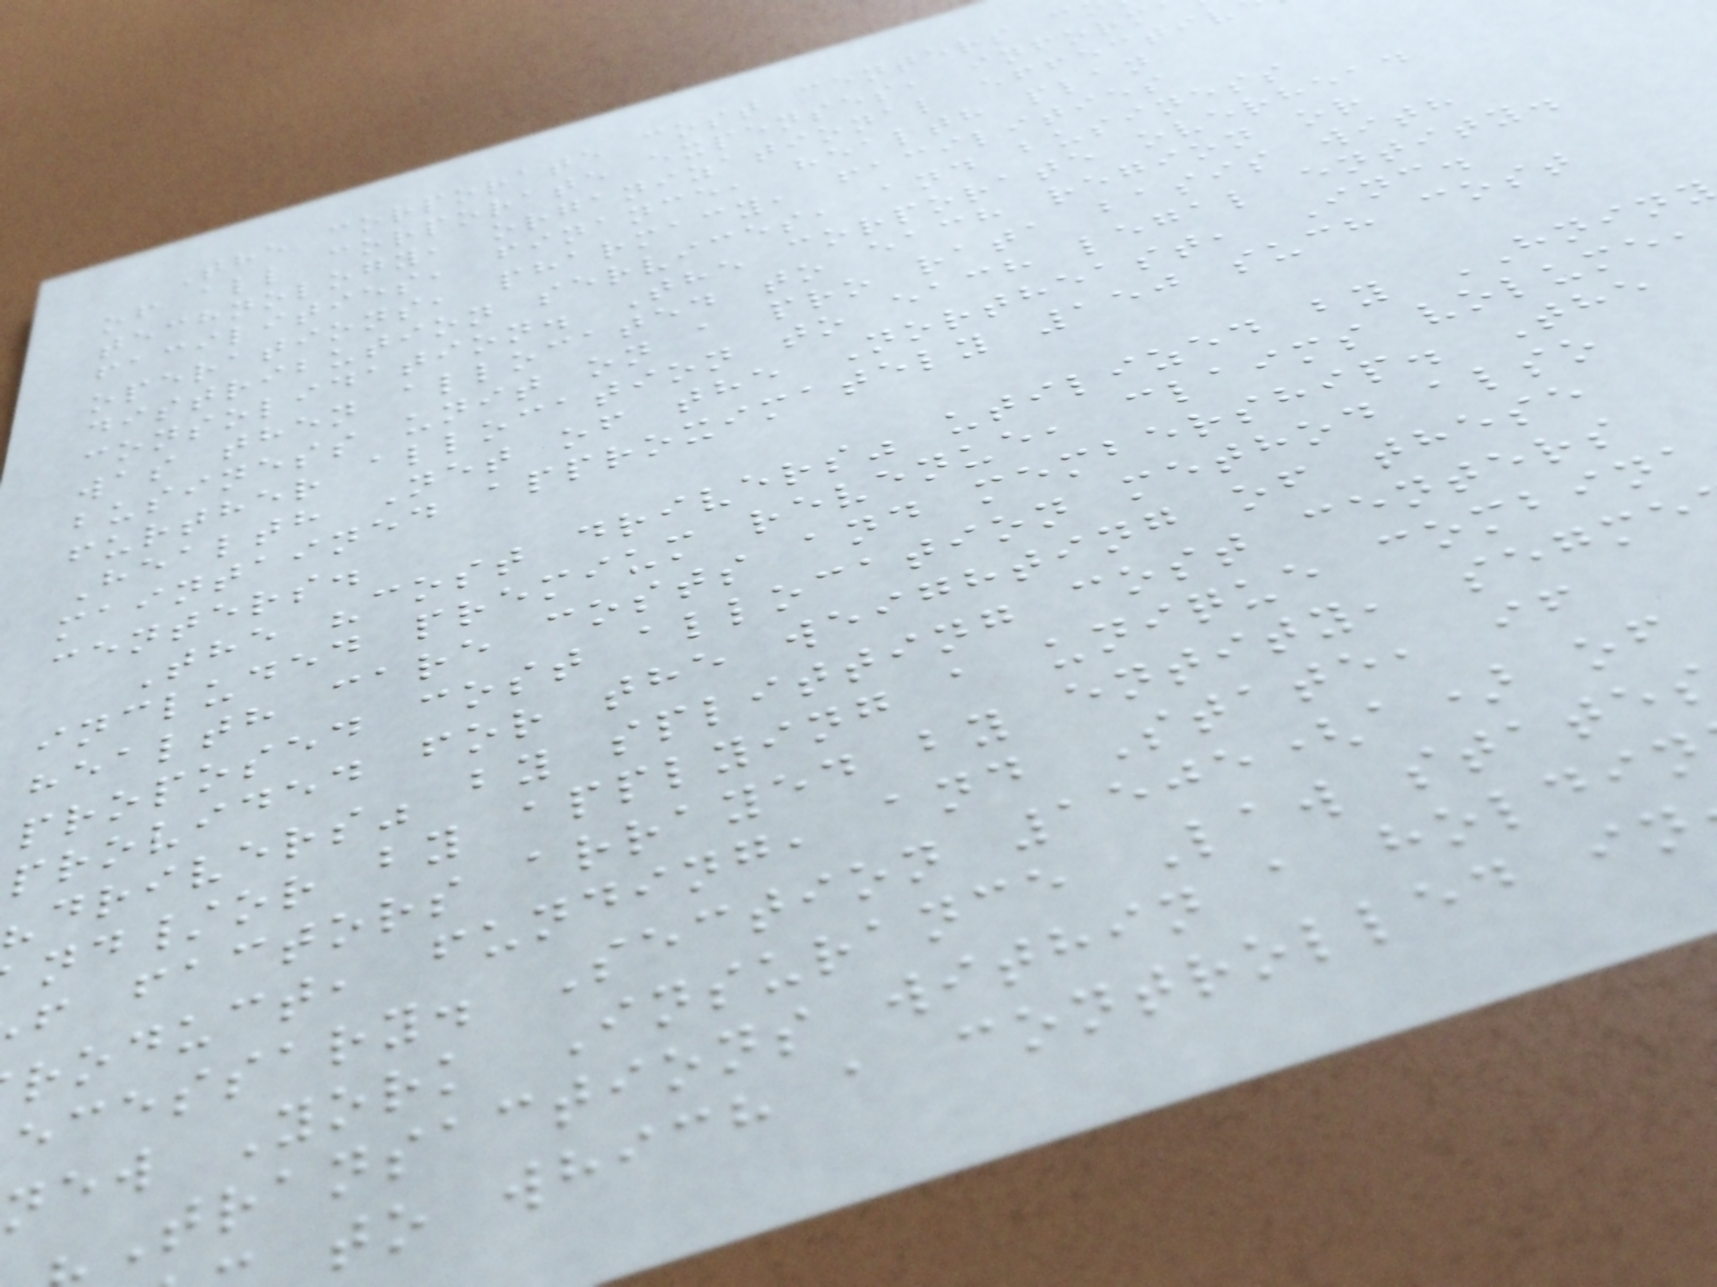The corporate cost centers c
of all corporate expenses, inform
technology, organizational effectiv
facilities, finance, health plan
operations, pharmacy, facilities
distribution services, and business
consolidation. The corporate overhead
was then allocated to each region or
business unit on a pro rata basis with
further allocation to each legal entity.
Health Net of the Northeast, Inc.
maintained approximately 150 such cost
centers.
The "cost drivers" utilized by HNINY
included premium revenue, claims volume,
health care costs and membership. The
proposed cost allocation method also
provided for the weighting of these
"drivers" by splitting cost centers
nd/or by applying a unique combina
f factors arrayed by entity, segme
roduct, funding, and State, if
ecessary. Section 1505(a) of
new York Insurance Law state
Transactions within a holdin
to which a controlled in
